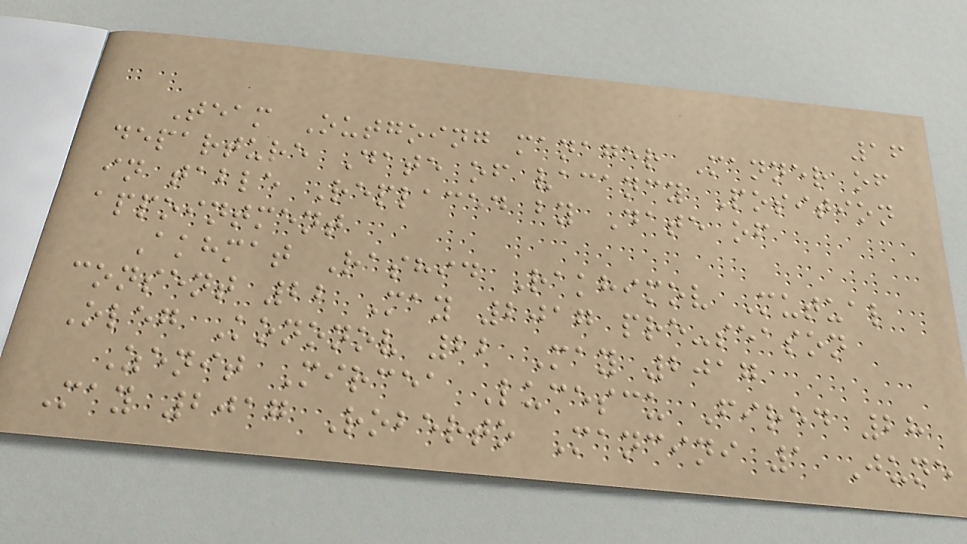16
Team Outgoing manager Manner of
departure Date of vacancy Position
in table Replaced by Date of
appointment
Akhmat Rashid Rakhimov Mutual
consent 22 May 2017 pre-season
Oleg Kononov 22 May 2017
Zenit Mircea Lucescu Fired 28
May 2017 Roberto Mancini 1 June
